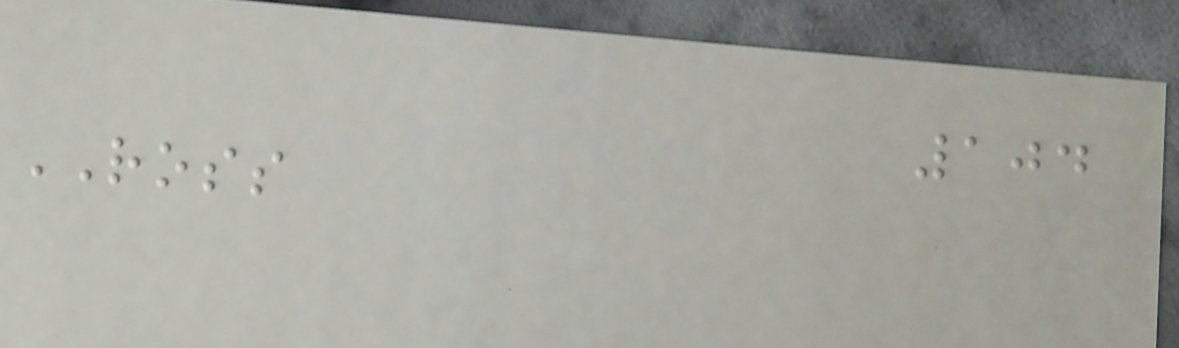104
ROSS
